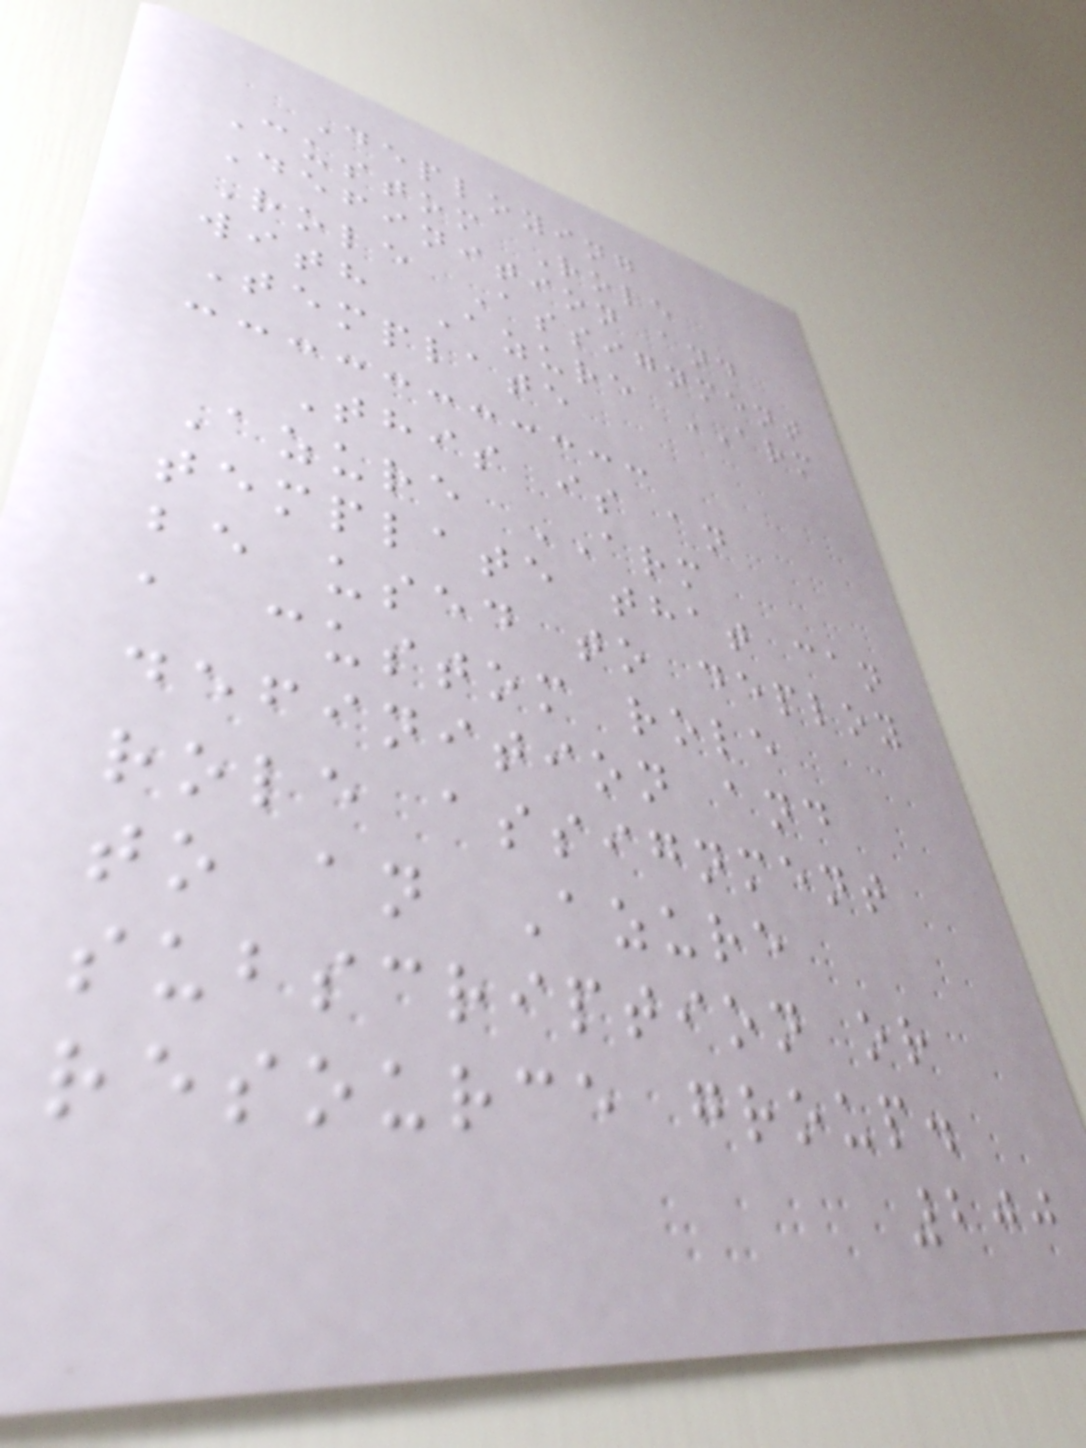Deploying
Custom Role
Definition and
Role Assignment
with Azure ARM
Template
This is an
Azure ARM
template that can
be used to deploy
a custom role
definition and
role assignment
to an Azure
subscription or
resource group.
200
